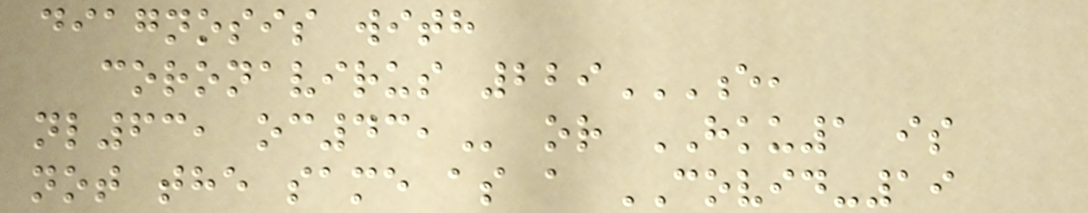diagnosis with
coronavirus 229E,
NL63, OC43, or HKU1 is
not the same as a COVID-19
